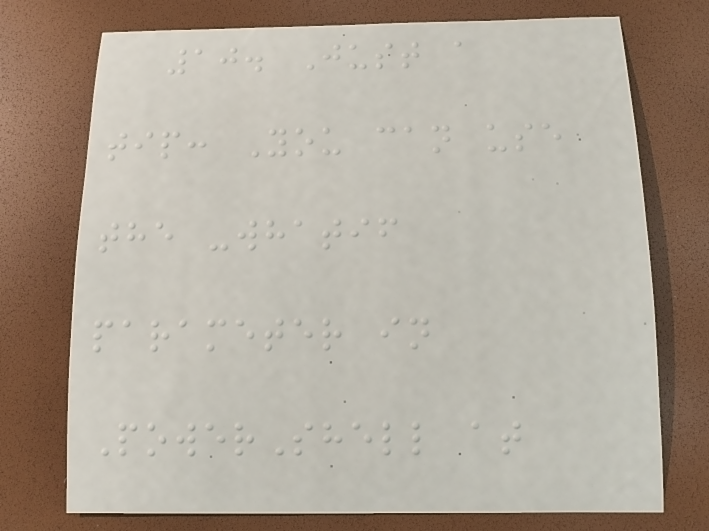10. Just a
tip: You can use
the -whatif
parameter in
PowerShell at
